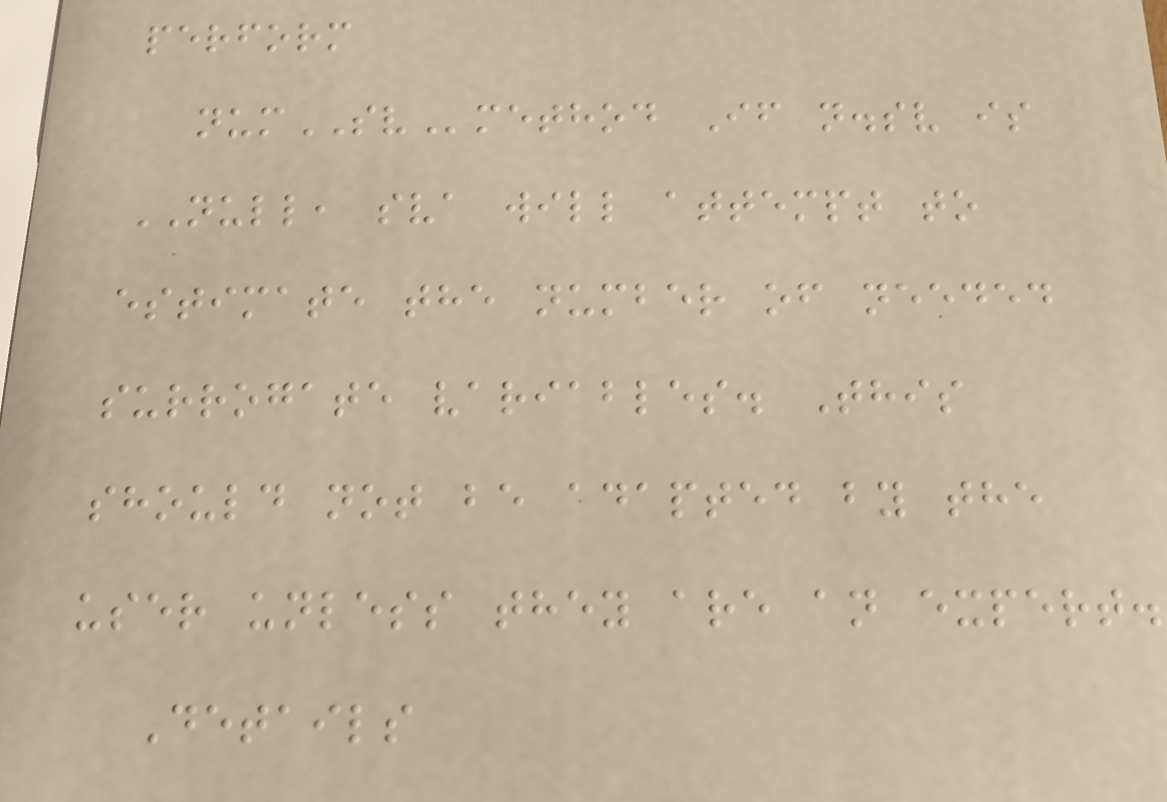perform
numSVmethod If n.sv is
NULL, sva will attempt to
estimate the number of needed
surrogate variables. This
should not be adapted by the
user unless they are an expert.
Details
